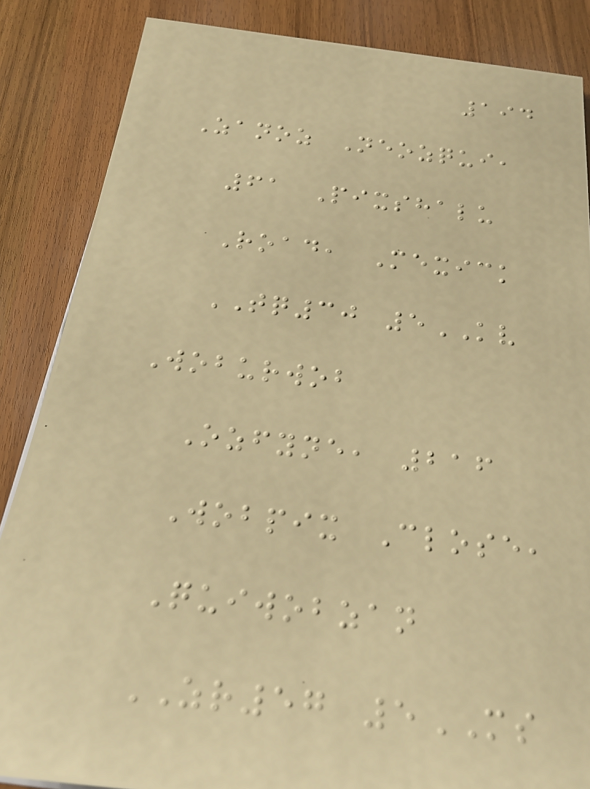194
Zanoz Neozqui,
61 Pixshalu
Road, Mexick
TQ30 5KV
Woburwob
Ozfyne, 216
Wobpix Close,
Quiwobzan
ZR57 5MS
